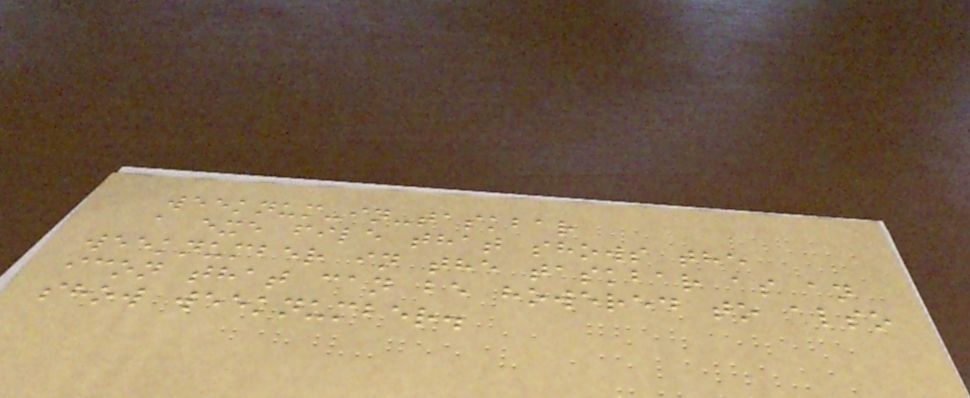weeknum-in-taskbar
a exe file that shows the
weeknumber in the taskbar as an
icon that can be howered to also
show weeknumber.
